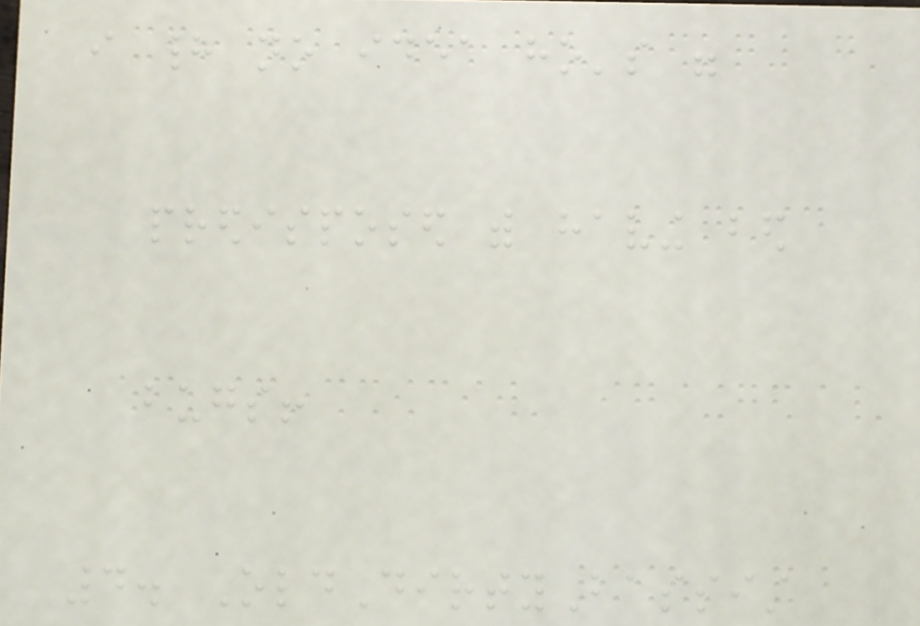i had no idea ho's were
predisposed with having bed
bugs!
4. OldDirtyBassist
